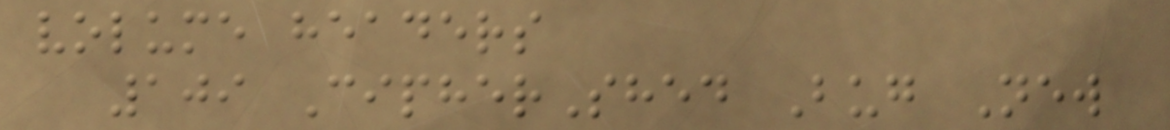volume headers
109 CipherShed Bug New
